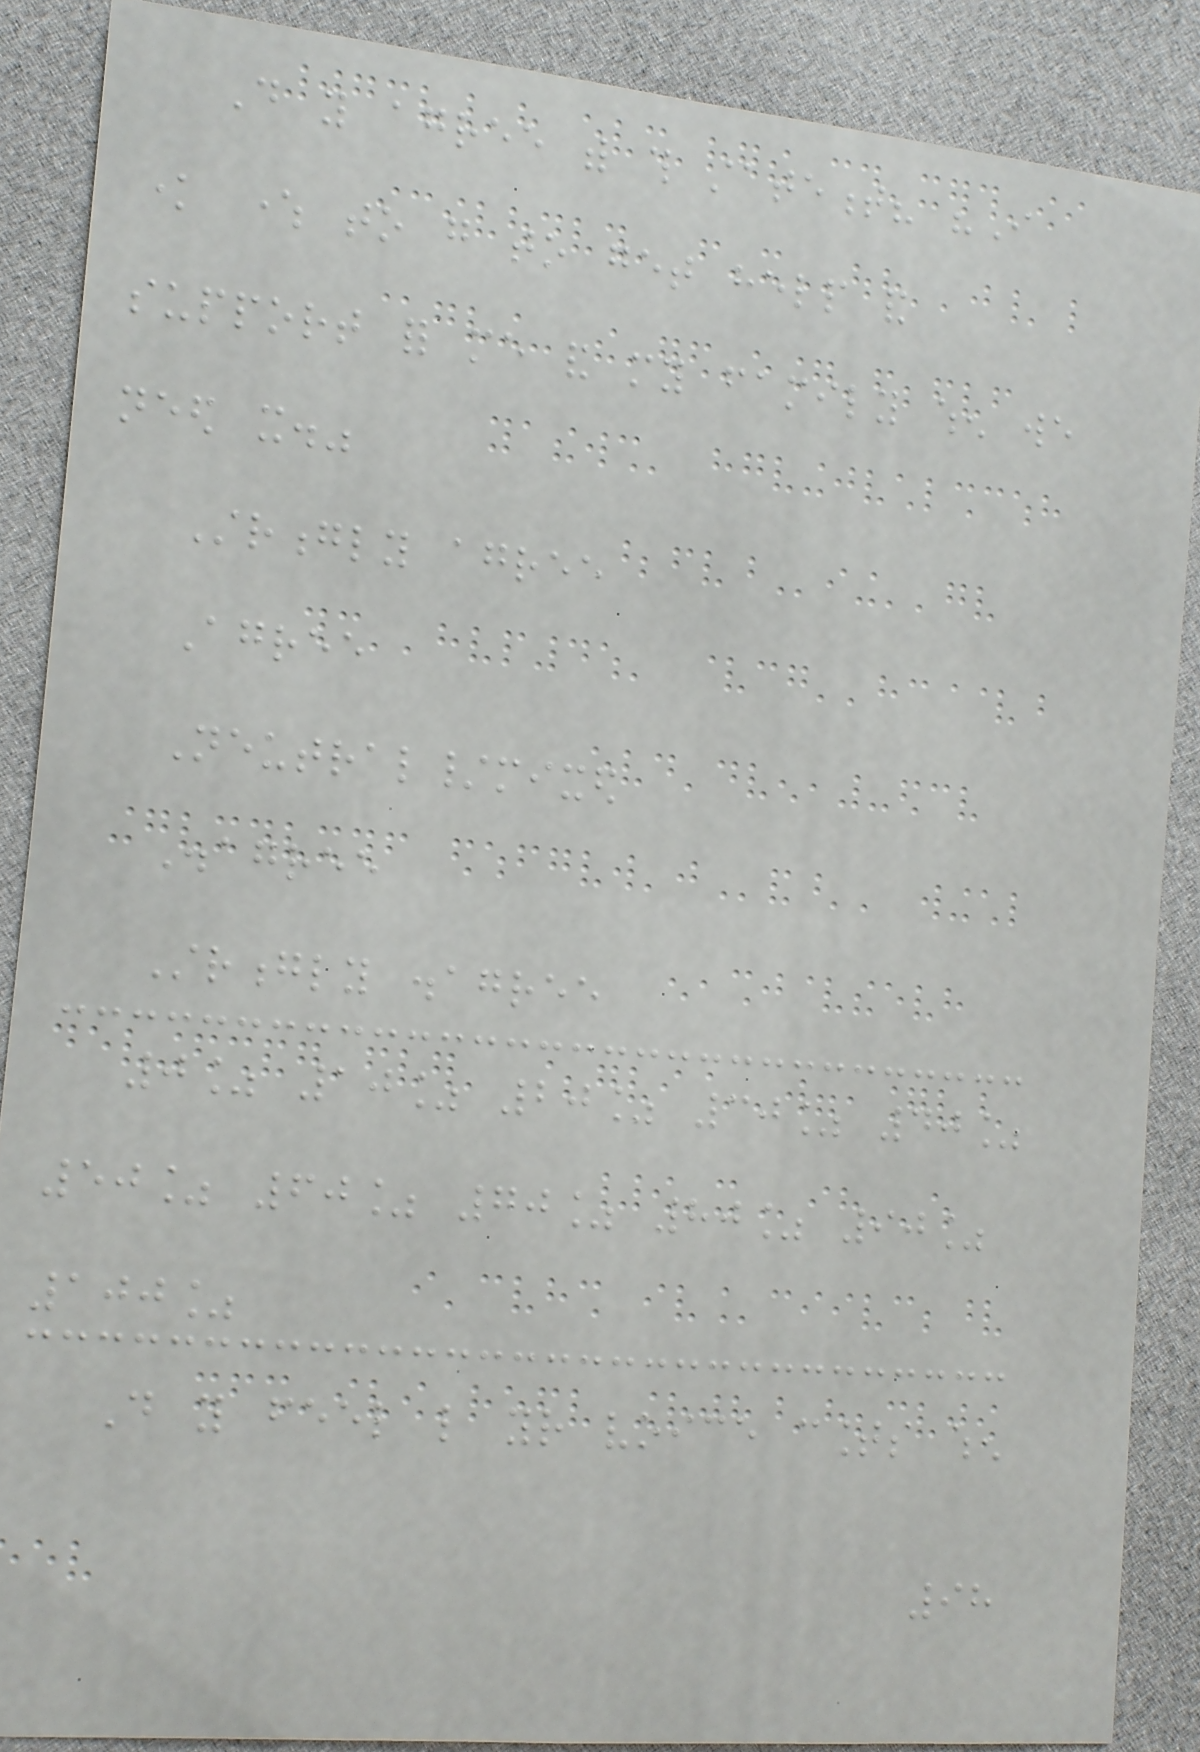Do you agree with this statement? "I
know where to go to get help and
support for me and my family when we
need it."
Strongly agree
Agree
Neutral/mixed
Disagree
Strongly disagree
0% 10% 20% 30% 40%
50% 60% 70% 80% 90%
100%
Do you feel like your voice counts when
98
